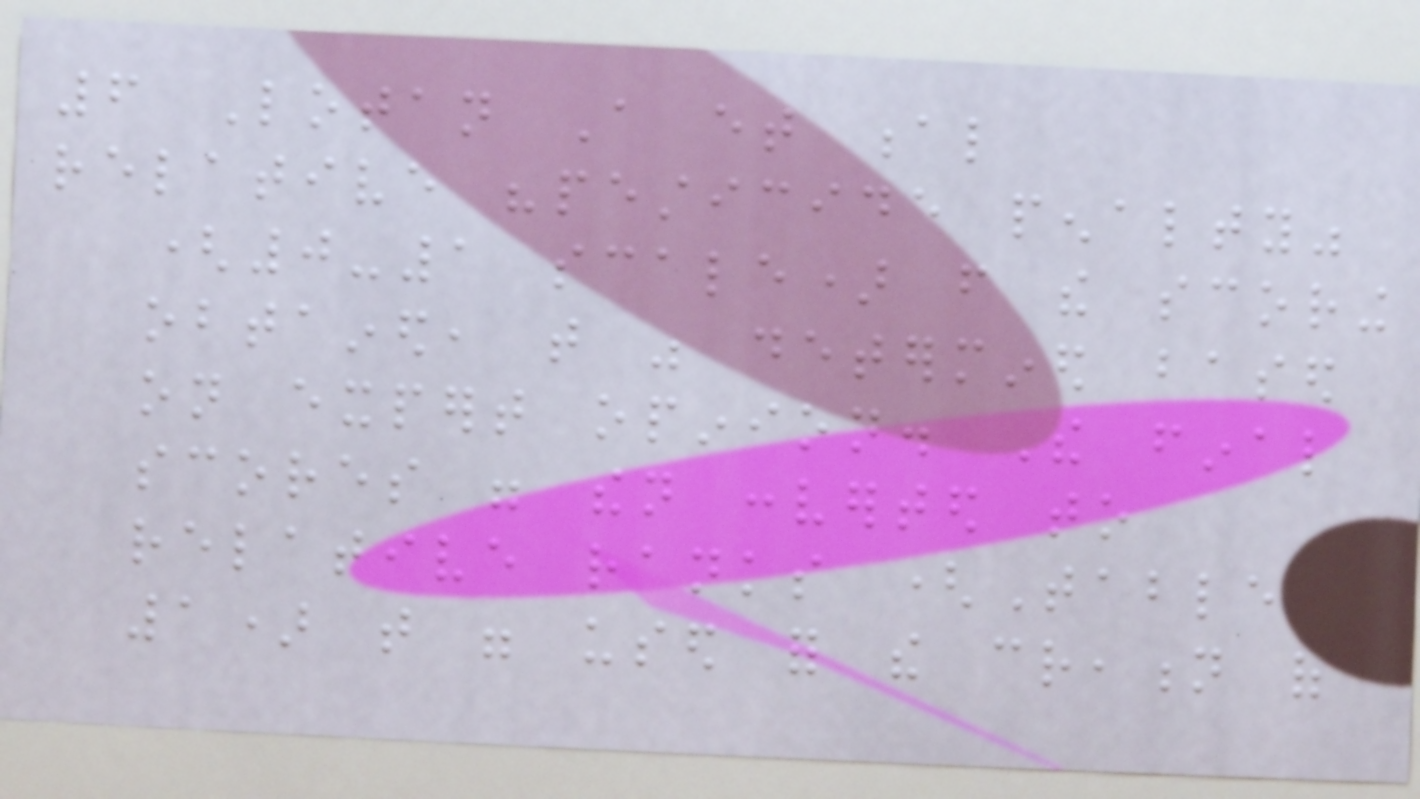6 Lotan A et al
relative "pesticide penalty"
(0-1 scale) from the scoring
obtained, that was determined based
on expert opinion. The final
scores were then converted to
relative ranks (Table
1) that were used for the creation of
